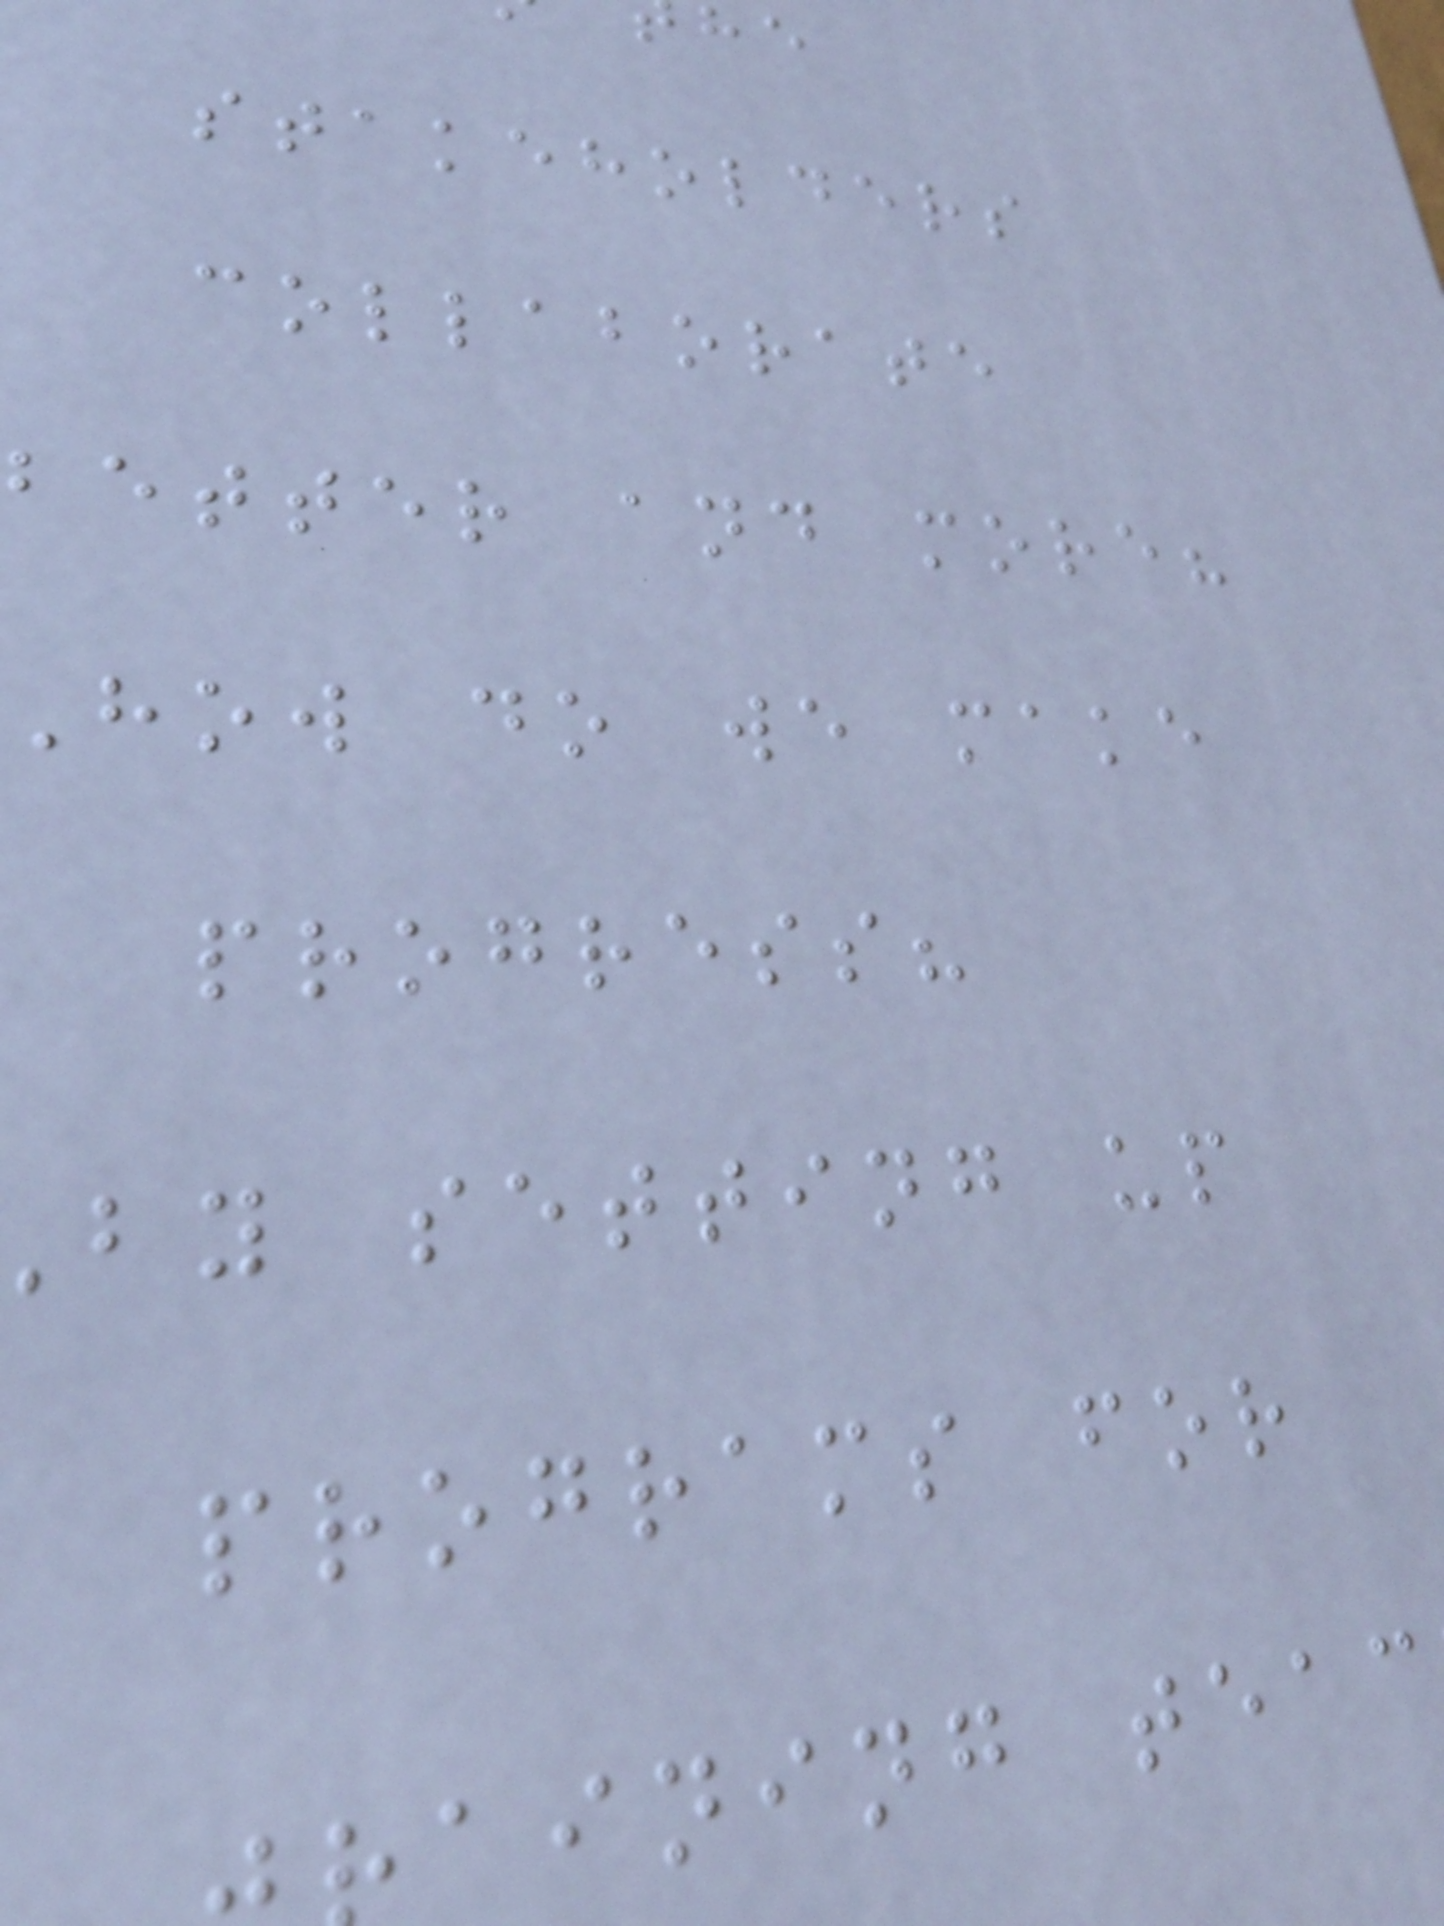stakeholders
collaborate
better and more?
how do we make
progress?
by setting up
programs for
aining teac
